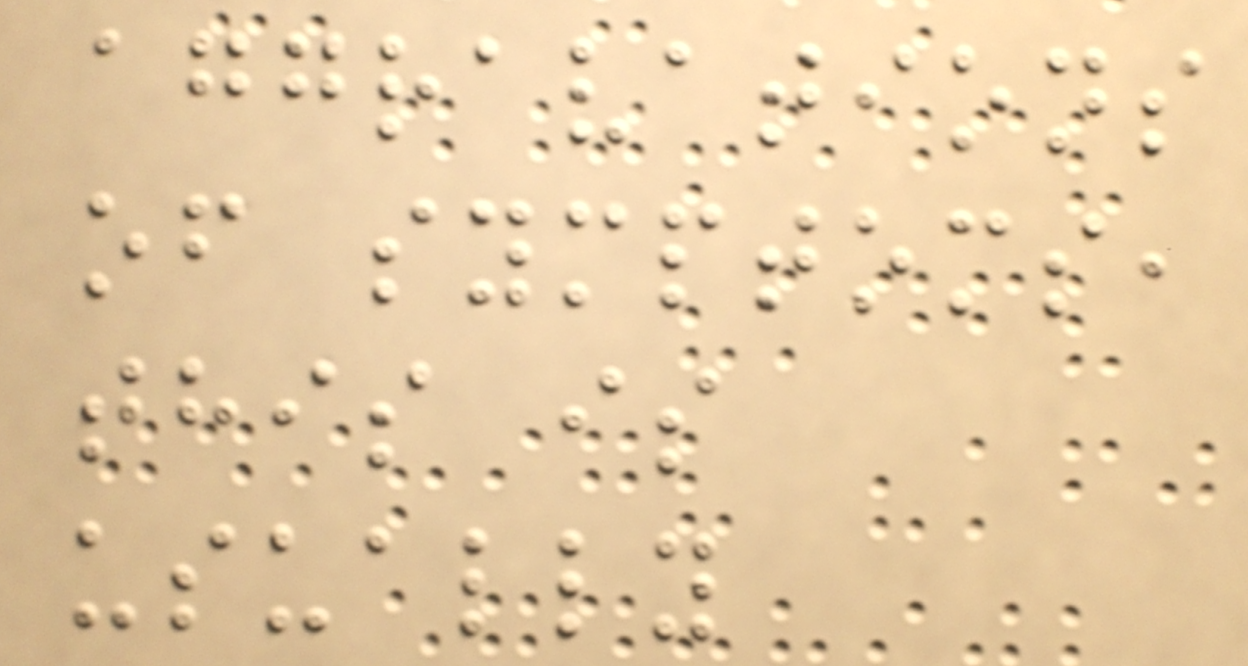aggravations
of symptoms,
this is
usually
